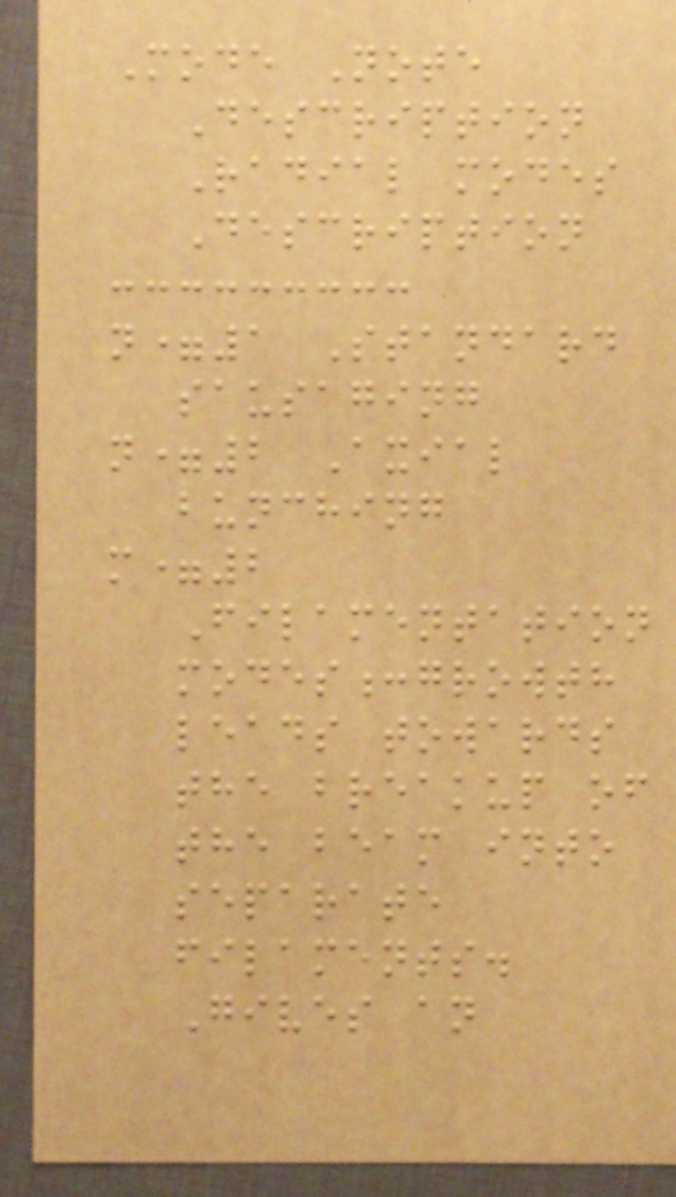Mode Note
Description
Radial modes
Description
n=1 Standard
sausaging
n=2 Axial
bunching
m=2
Filamentation
modes:growth
leads towards
the breakup of
the beam into
separate
filaments.
Gives an
